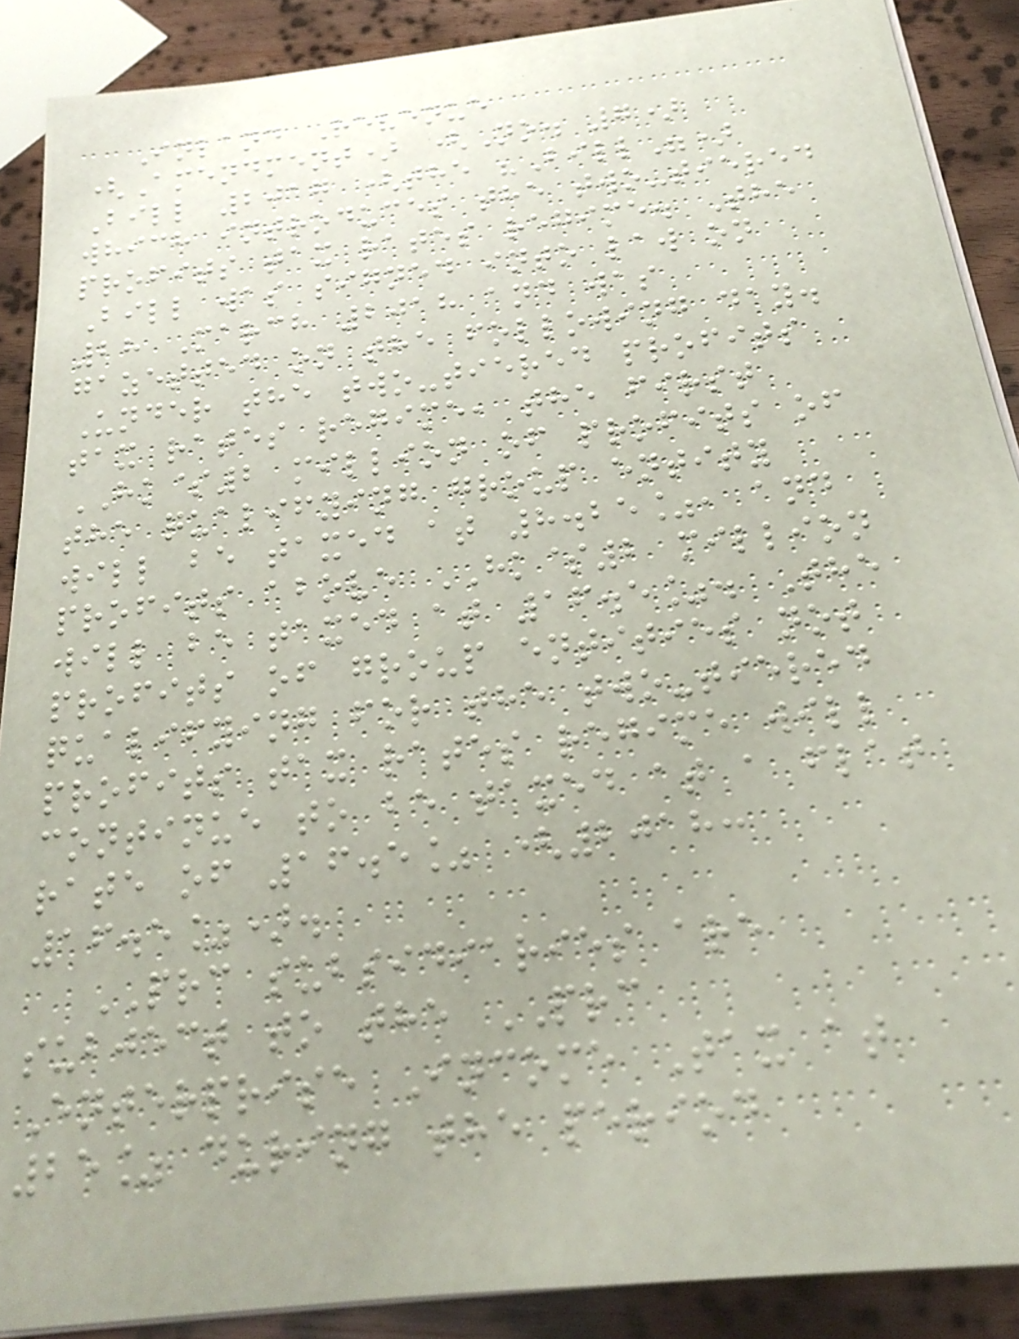Inland Revenue
(Amendment) (No. 7)
Bill 2017 (the "Bill")
which introduces the two-tiered
profits tax rates regime. The
Bill was signed into law on
28 March 2018 and was
gazetted on the following day.
Under the two-tiered profits
tax rates regime, the first
HK$2 million of profits of
the qualifying group entity
will be taxed at 8.25%, and
profits above HK$2 million
will be taxed at 16.5%. The
profits of group entities not
qualifying for the two-tiered
profits tax rates regime will
continue to be taxed at a flat
rate of 16.5% (2018:
16.5%).
PRC subsidiaries are
subject to the PRC
Enterprise Income Tax at
25% during the period
